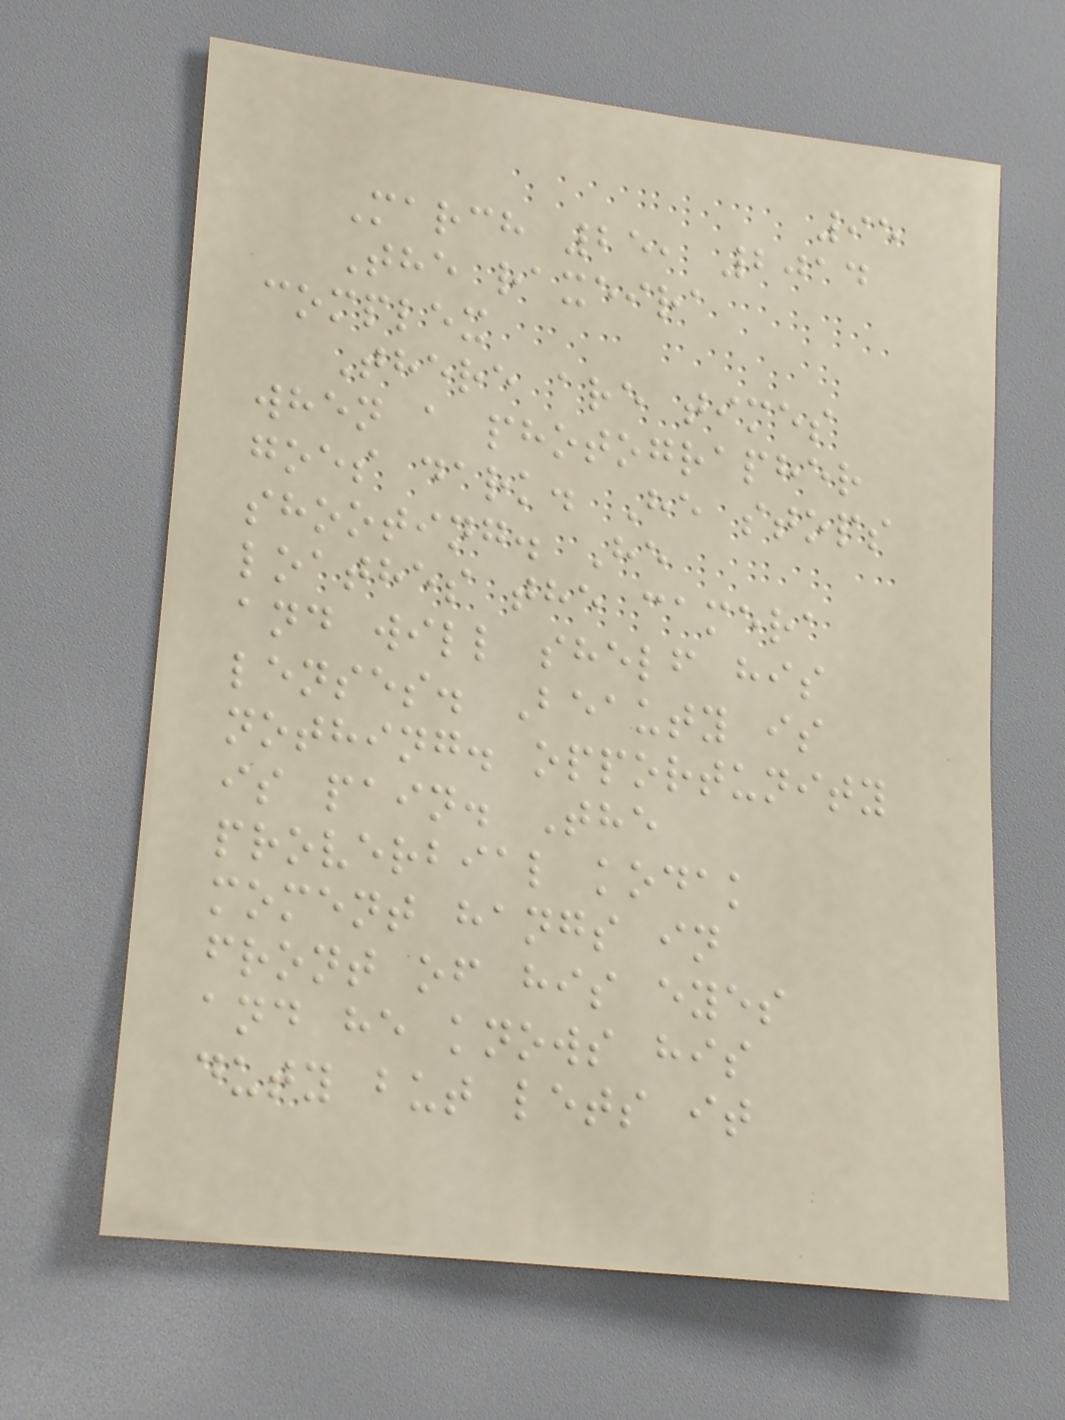95
March 25, 2014
The raxeira
complex
There are times
when a photographer
goes dark. He stops
shooting. He
loathes the camera
and will shelf his
lenses. Beauty is
nothing. opportunity
is pain. The
proverbial kodak
moment hangs in
front of his eyes
and he knows his
duty but lets it
